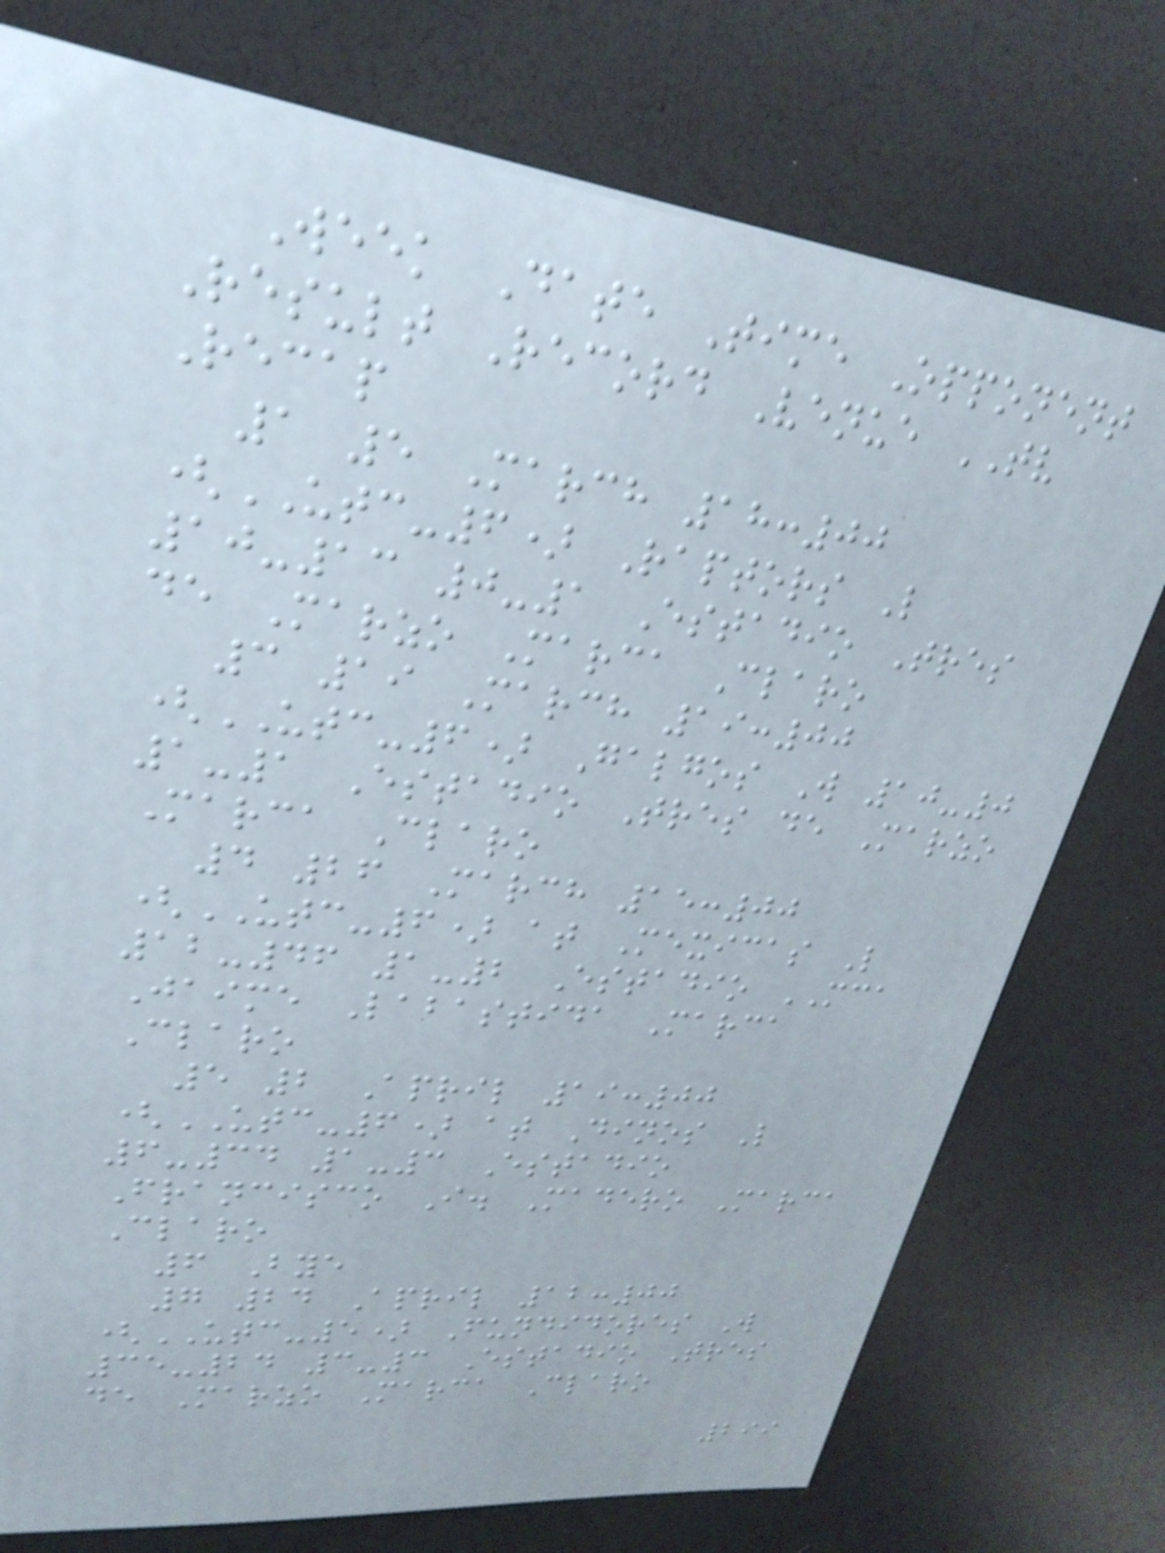Week Date Time Opponent
Result Record Venue TV
Recap
1 5 March 18:00
(UTC-6) Raptors L
10-13 0-1 Estadio Tres
de Marzo Marca Claro
3 19 March 19:00
(UTC-6) Galgos W 10-0
1-1 Estadio Tres de Marzo
Marca Claro
4 26 March 15:00
(UTC-6) at Mexicas L
12-46 1-2 Estadio MCA
Jaime Labastida Marca
Claro
5 2 April 19:00
(UTC-6) at Dinos L
6-34 1-3 Estadio
Francisco I. Madero Marca
Claro
6 Bye
7 24 April 12:00
(UTC-5) Fundidores W
35-24 3-3 Estadio Tres
de Marzo Marca Claro
299
